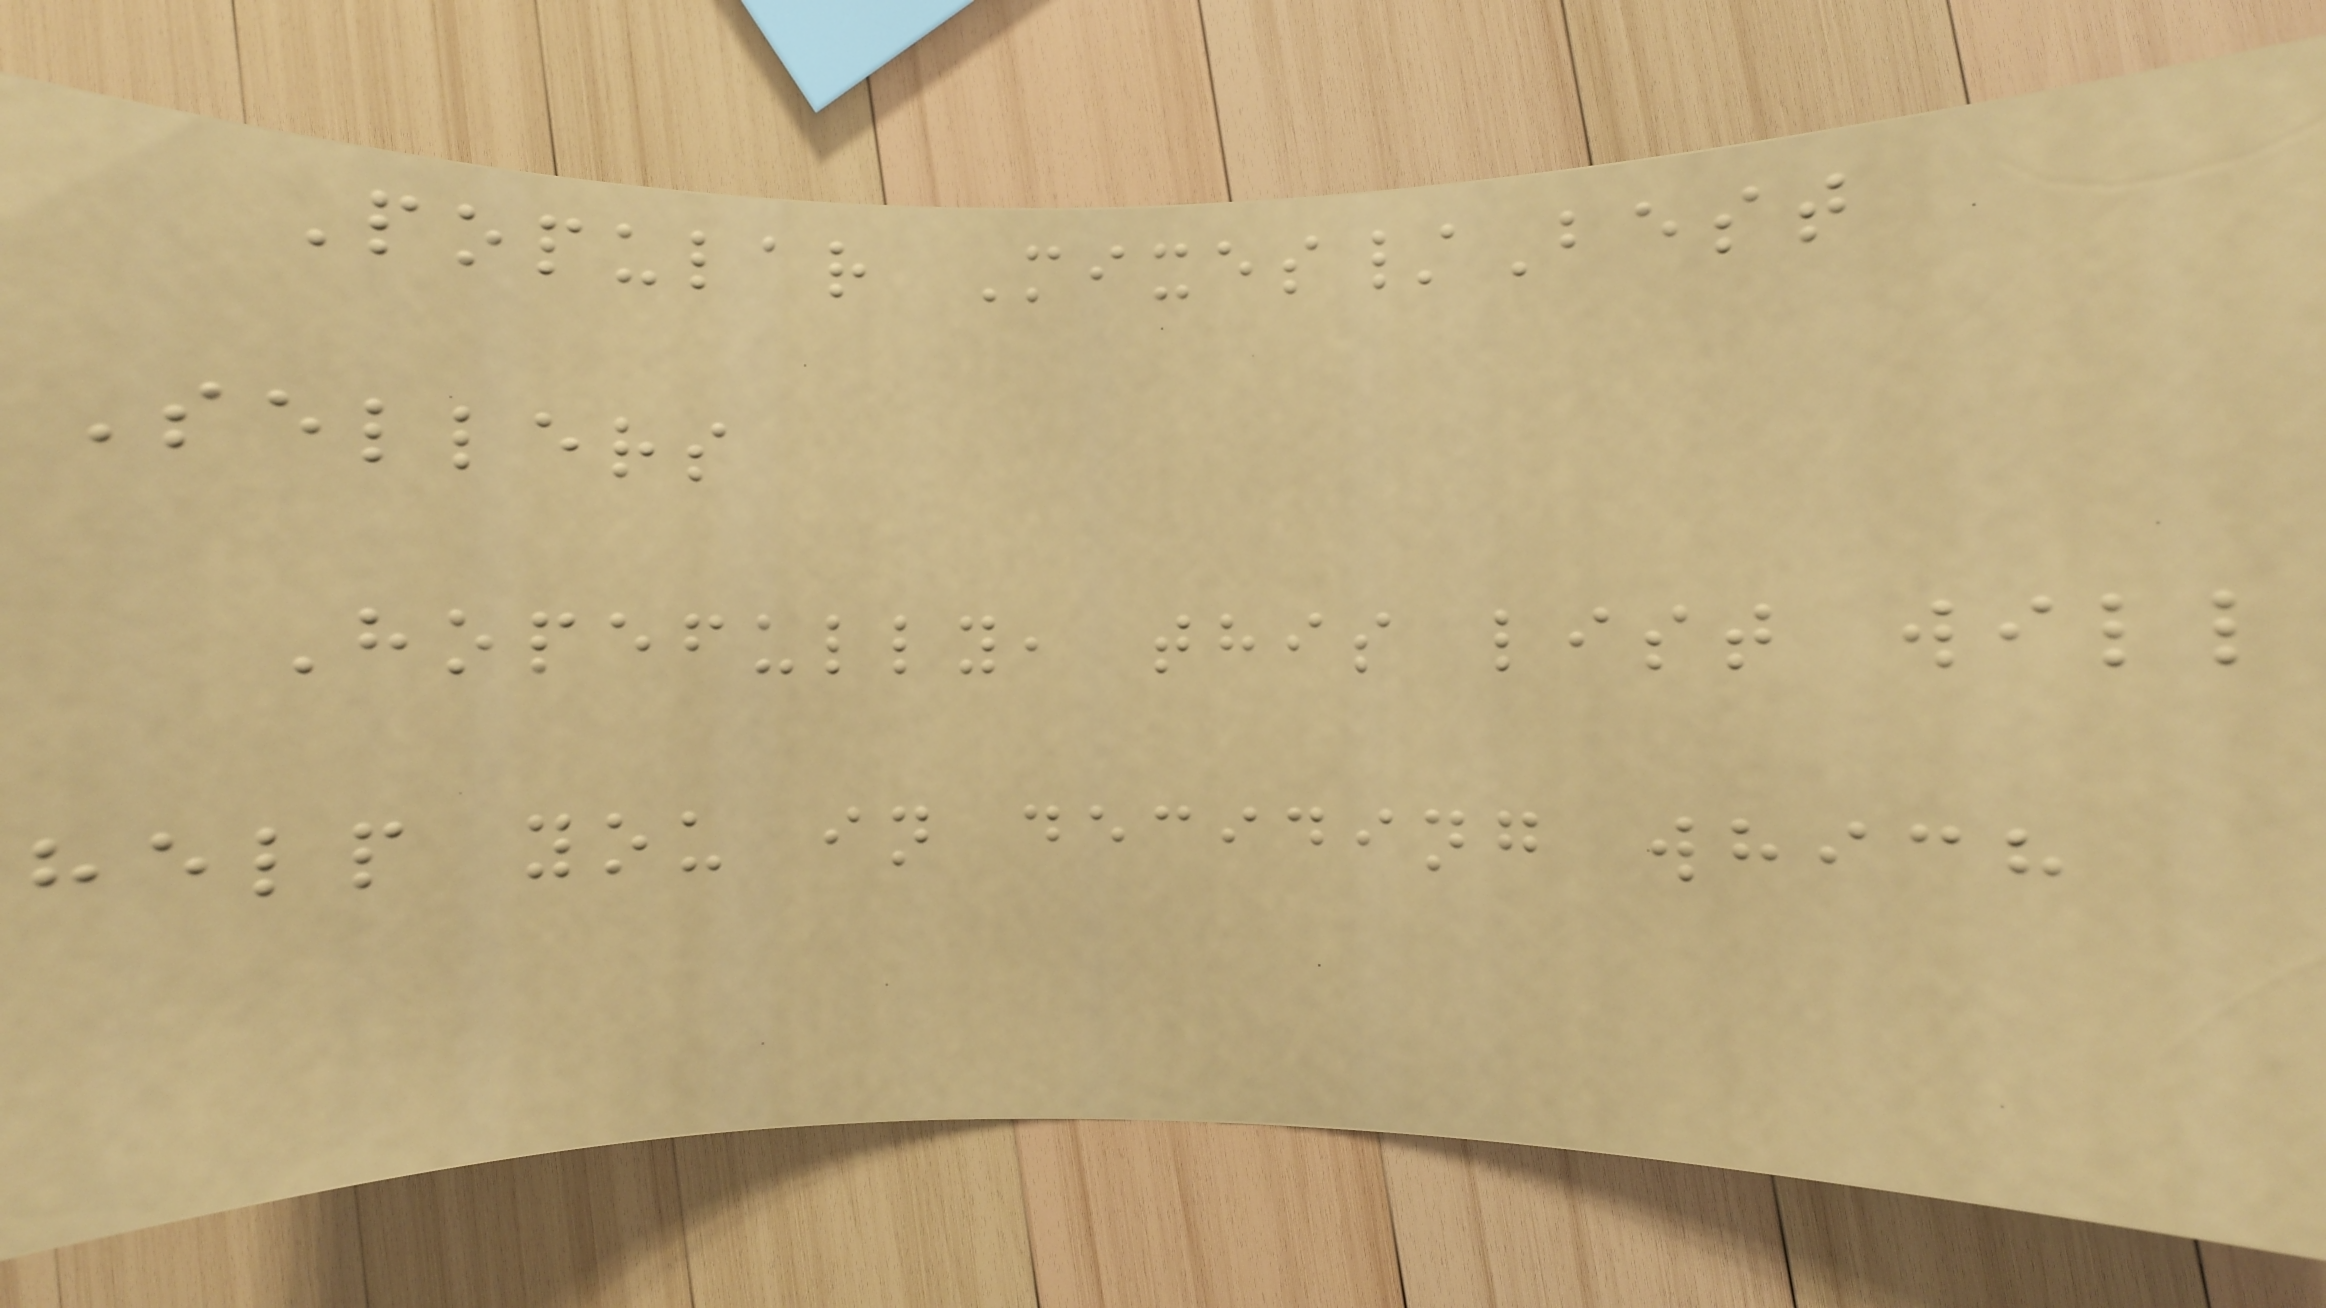Popular Mixes/Best
Sellers
Hopefully, this list will
help you in deciding which
